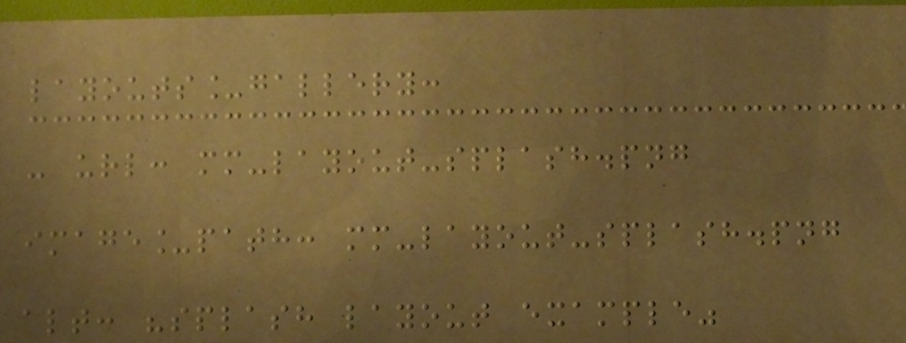layouts_gallery:
- url: mm-layout-splash.png
image_path: mm-layout-splash.png
alt: "splash layout example"
